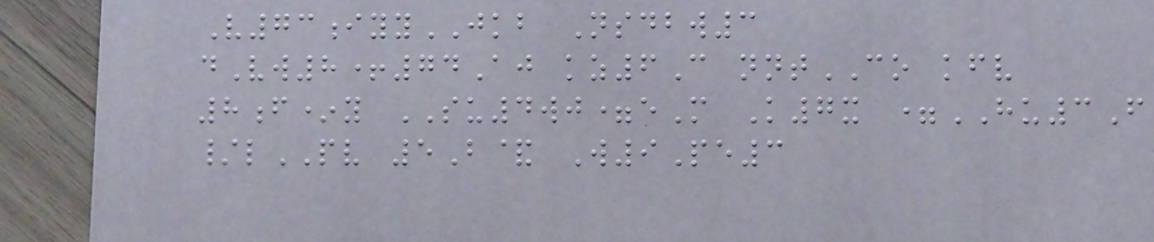V73iyyJKB Nsdbw3
dVw8+74Aj kz6C nntCO kfv
8f*y SU4wj=eM K7x =HU3F
/lPV 5B& W9Pe3
